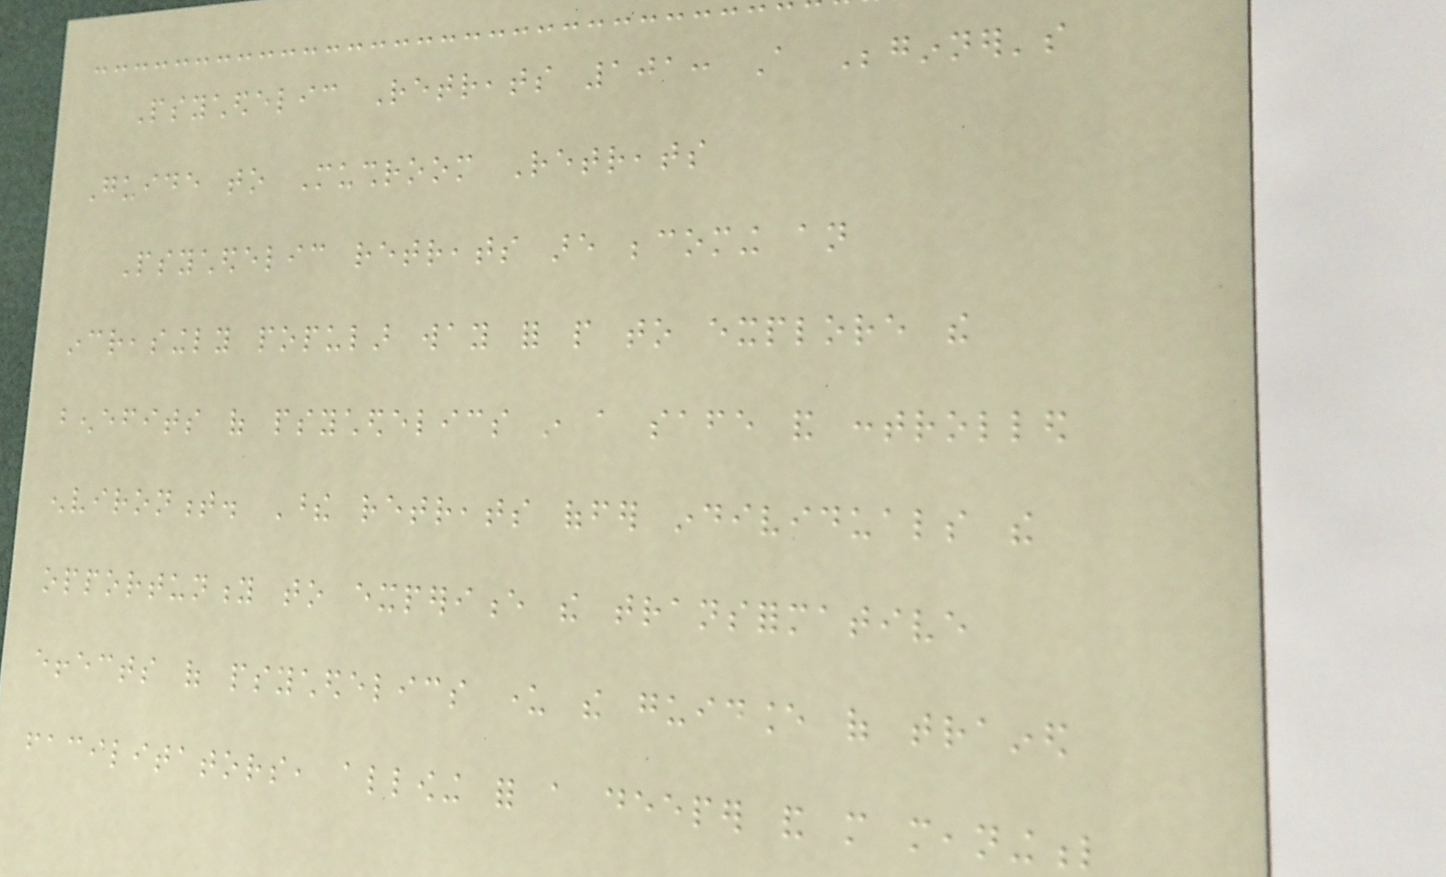Psychedelic Retreats 101: A Beginner's
Guide to Mushroom Retreats
Psychedelic retreats are becoming an
increasingly popular way for people to explore the
benefits of psychedelics in a safe and controlled
environment. These retreats offer individuals the
opportunity to experience the transformative
effects of psychedelics under the guidance of trained
facilitators, allowing for a deeper and more meaningful
